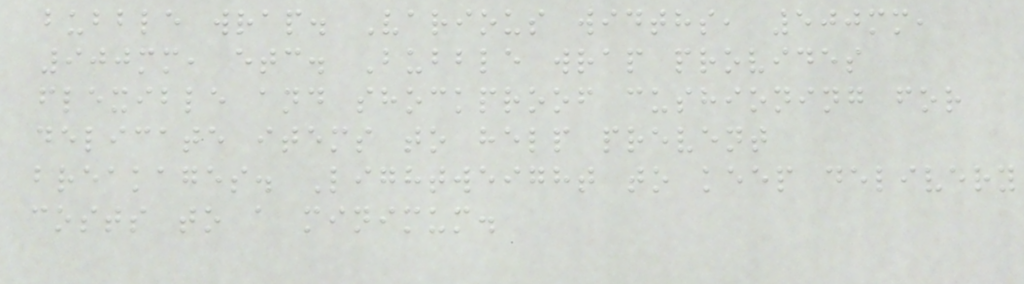bubble wrap. Various widths, 500mm,
900mm, etc. Bubble wrap provides
flexible and shockproof cushioning for
delicate items to help prevent
breakages. Lightweight to keep delivery
costs to a minimum.
